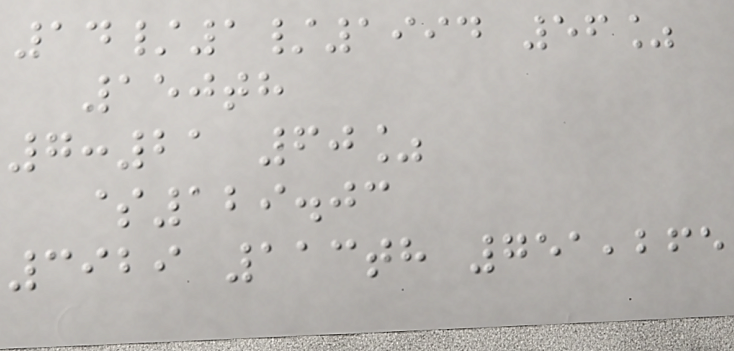14/1/1994 56%
150th
7:21 60%
$129.03
3929 113th 751,265
